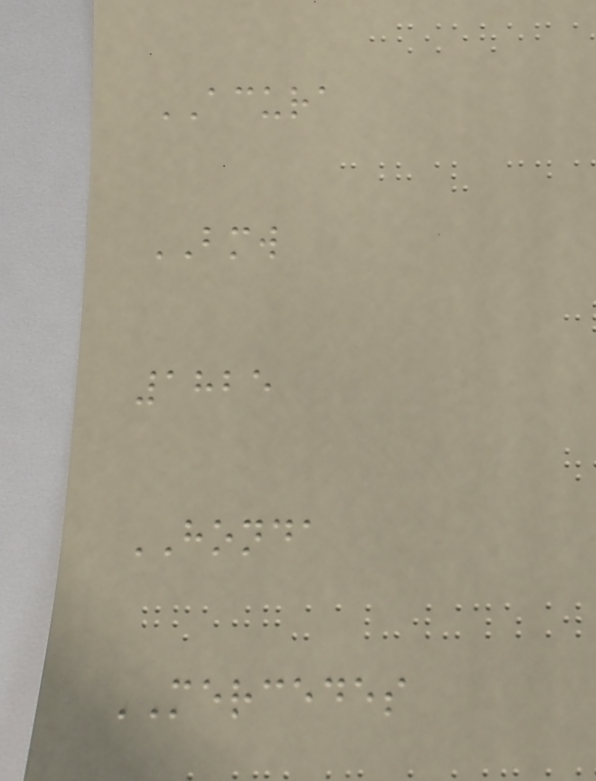ACURA
BMW
1825
HONDA
MERCEDES
